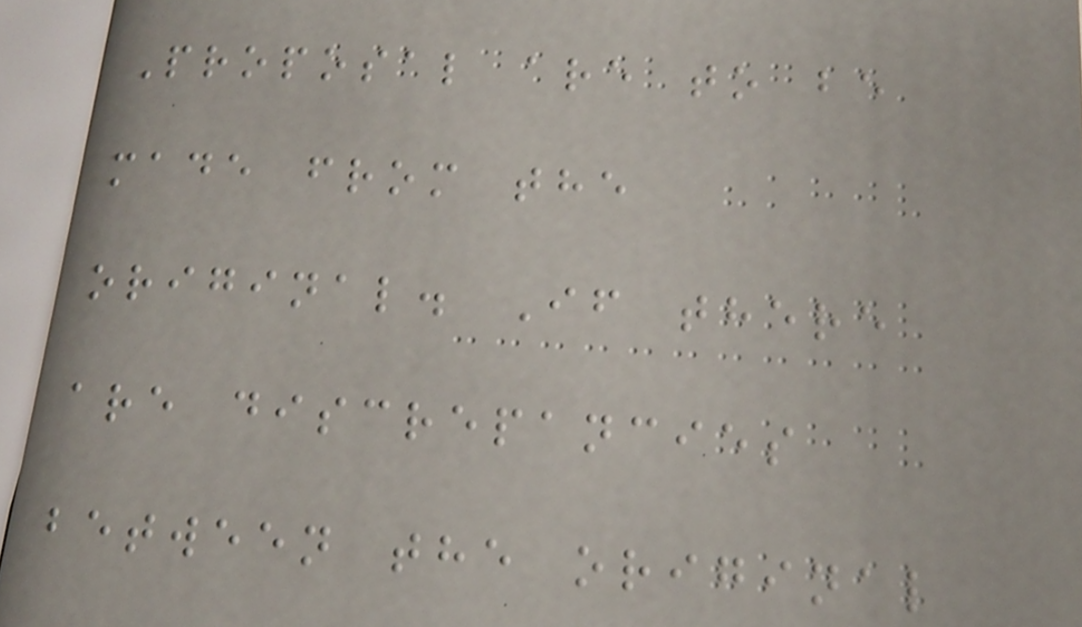Proposal are to be
made from the
original. If there
are discrepancies
between the original
